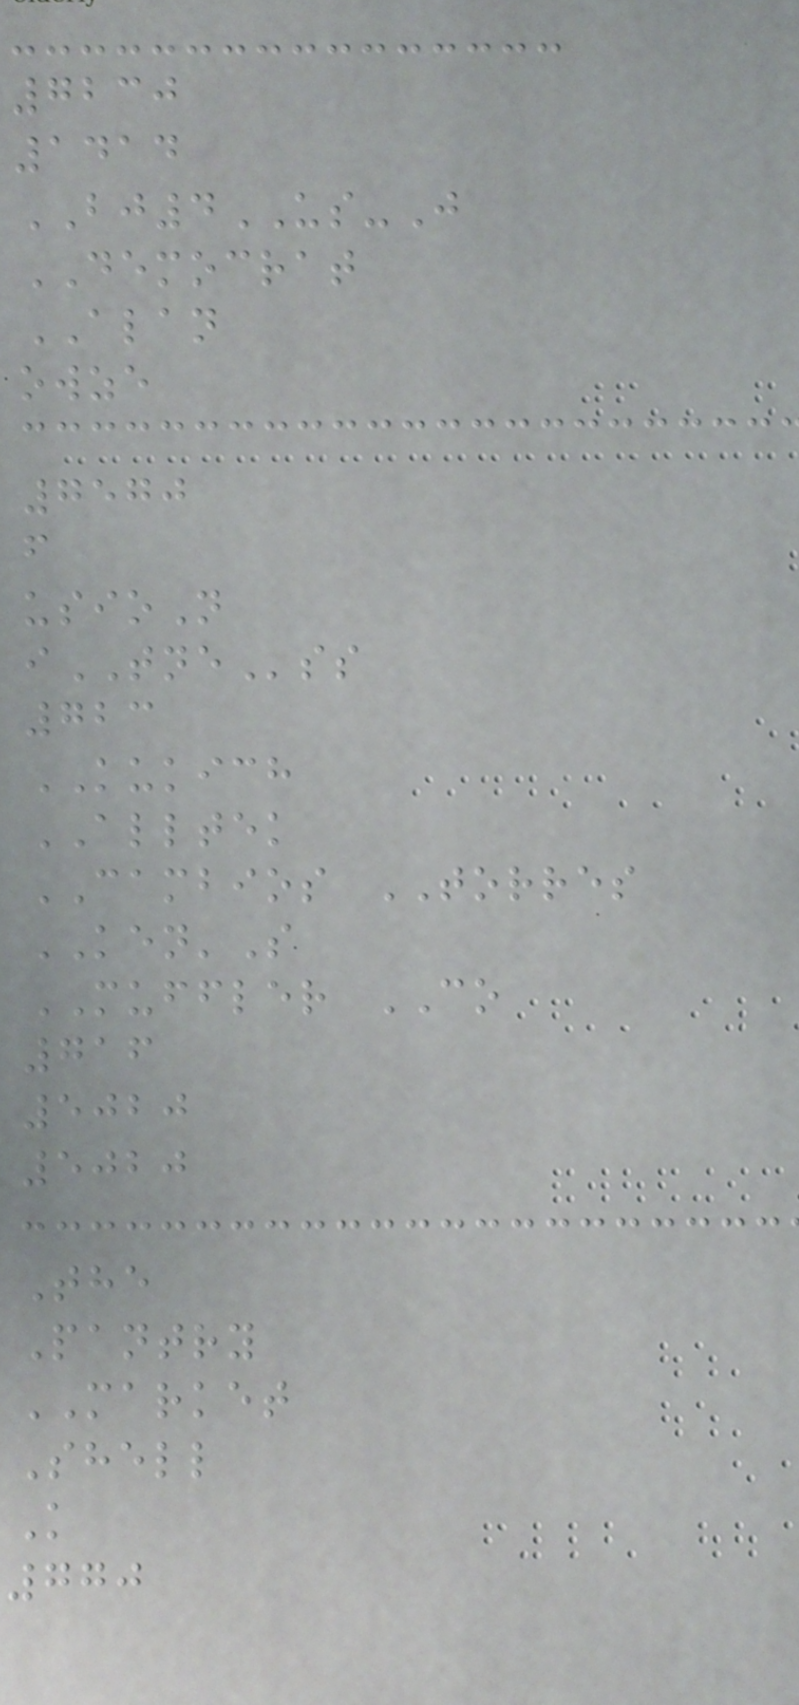7230
1414
BJ4US-J
DEMOCRAT
ALAN
owze
7570
f
usioN
iTNEss
723
KUKICH
ALLTEK
CAMBIOS TORRES
KEN'S
MUFFLER CO
716
5020
5020
The
Pantry
MARKET
Shell
K
770
